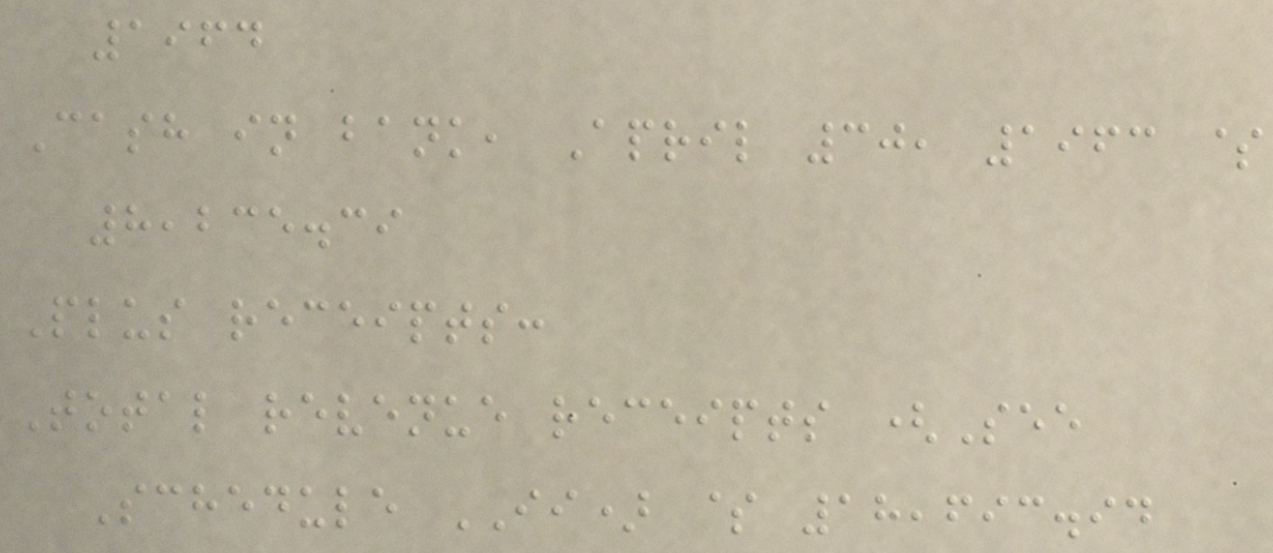1964
Cash in bank, April 30, 1963 $
8,235.39
Plus receipts:
Total revenue receipts (See
Schedule II) $ 18,693.94
